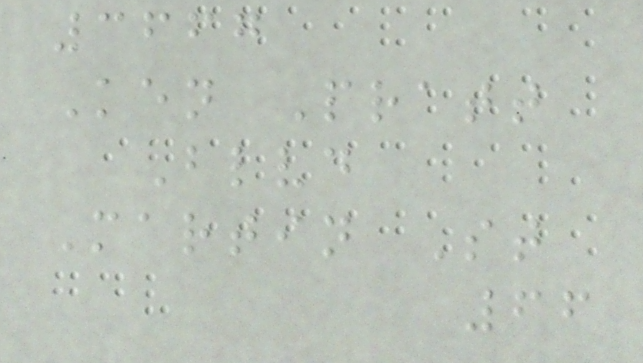3667
Ken Pratt
Blvd
Martin St
66
